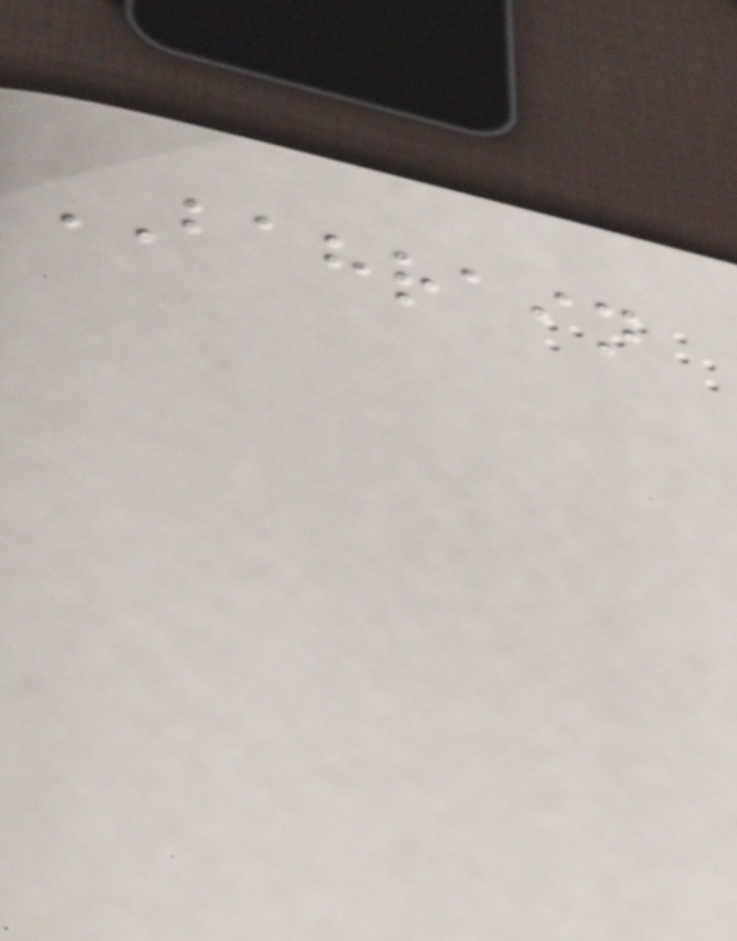BAHRAIN
